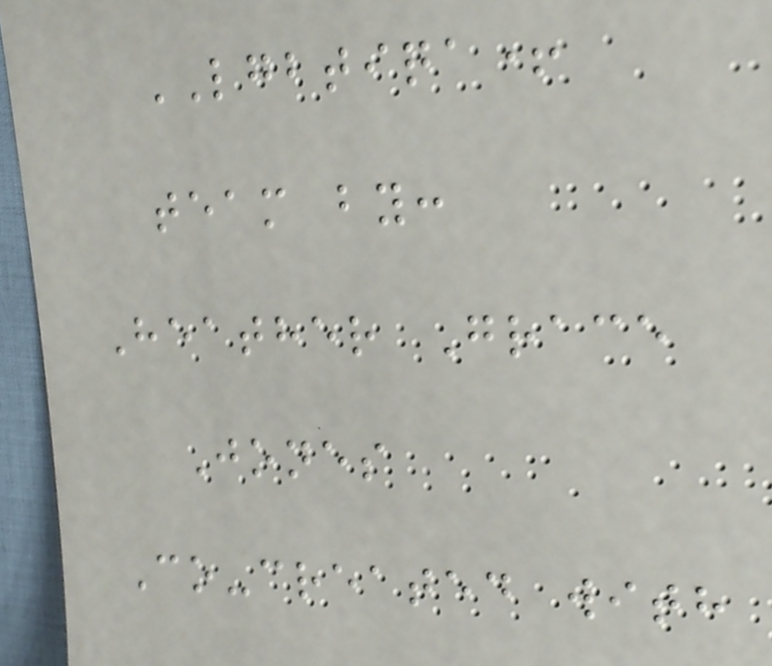LGBTIQA+
team by:
Heather Grace
Jones
Co-created with
